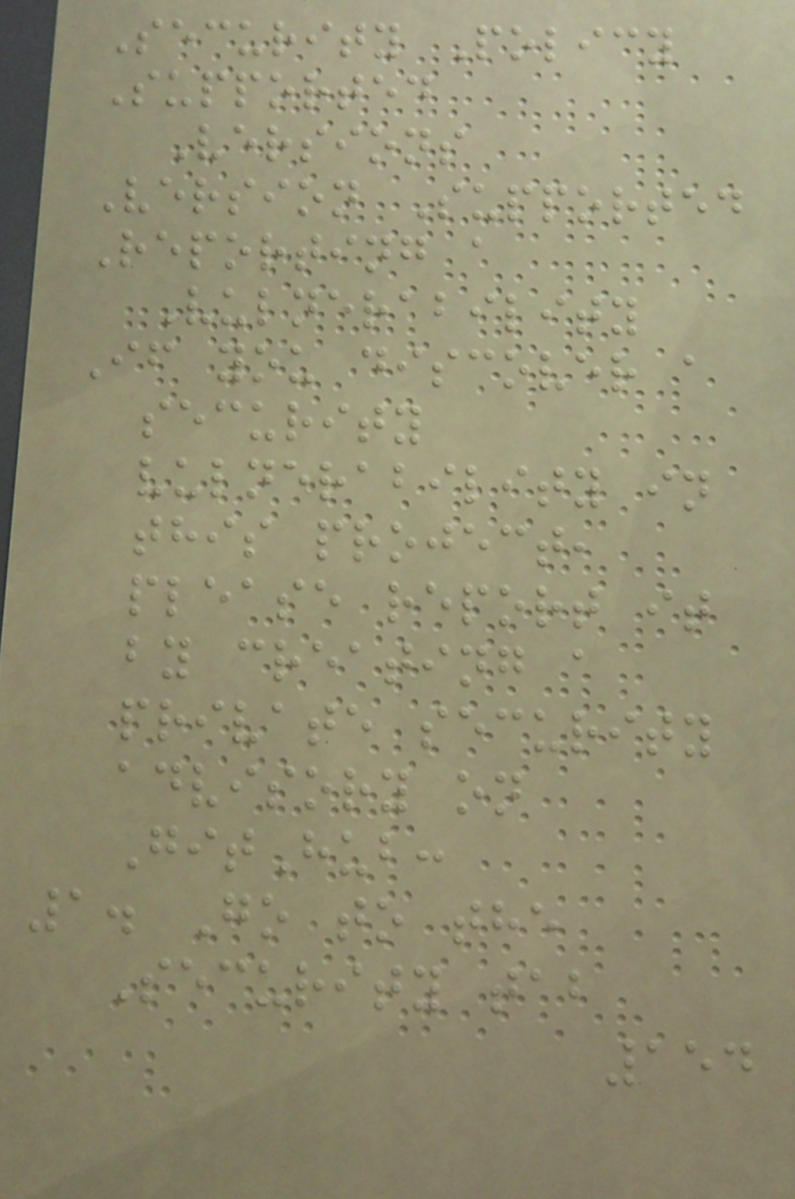Security Policy
Supported
Versions
Version Supported
Reporting a
Vulnerability
If you discover a
security
vulnerability in
this project,
please report it
by creating a
private security
advisory on
GitHub:
1. Go to the
Security tab
154
